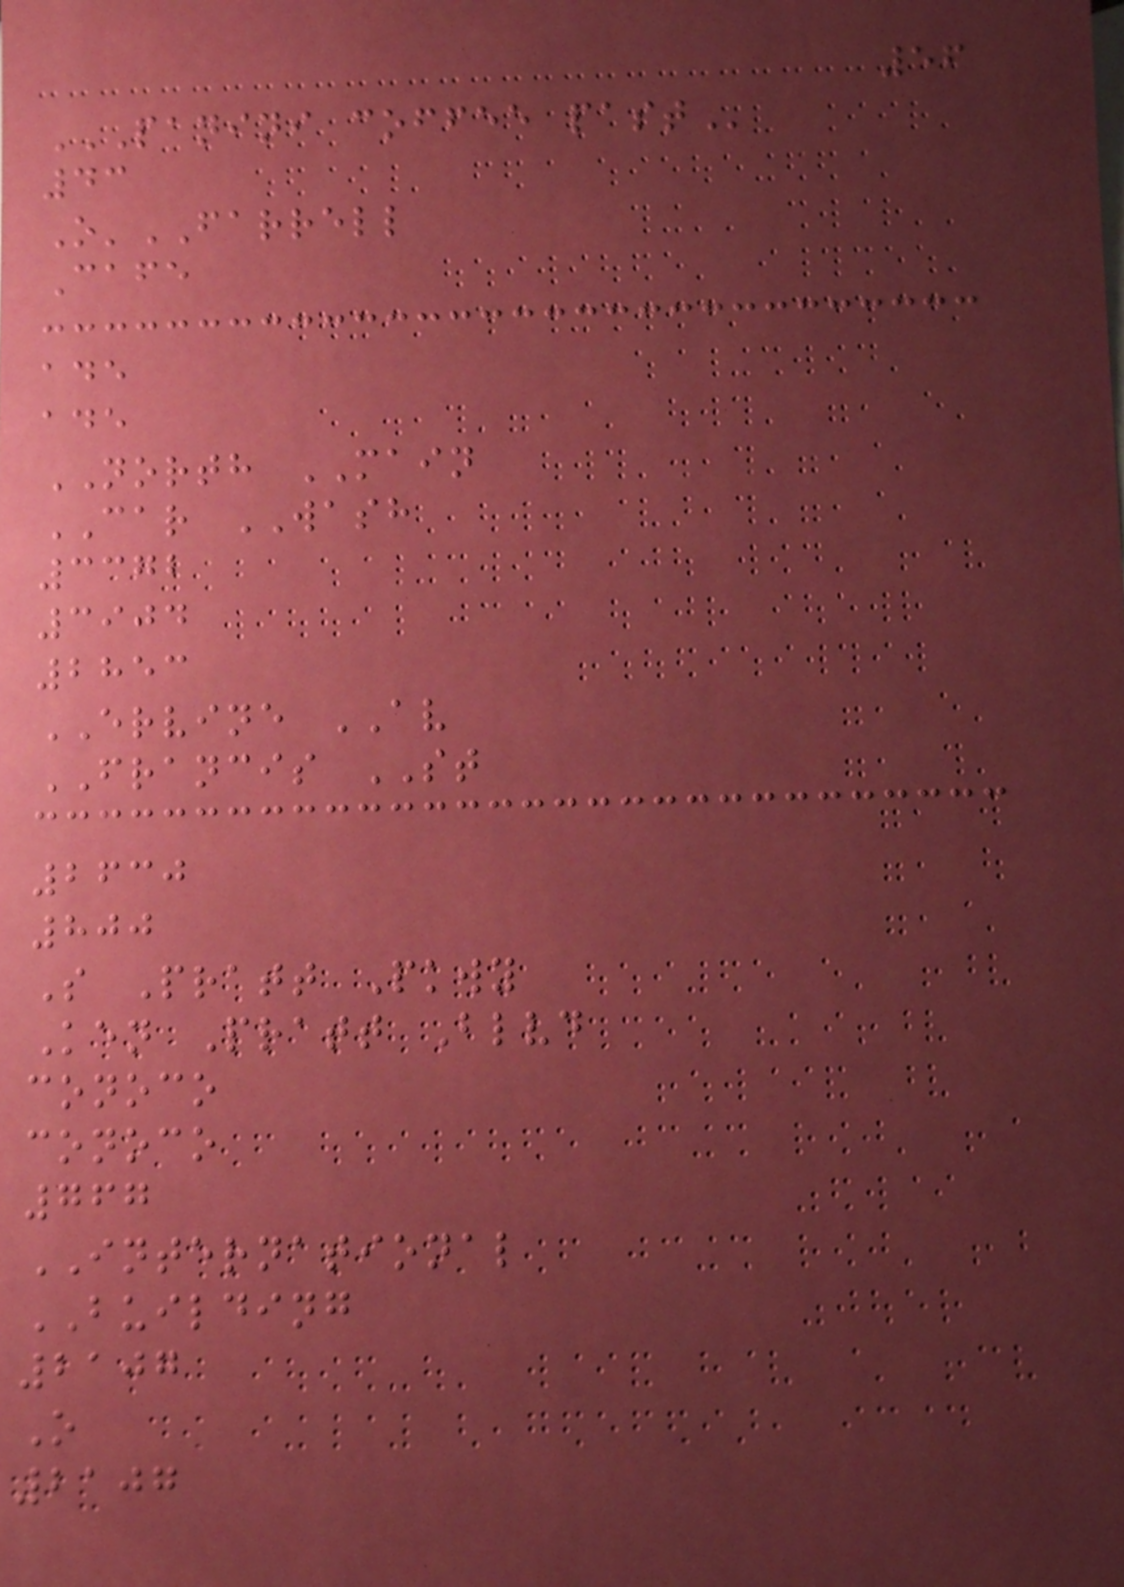56
PANINI COFFEE PAST
43
O'FARRELL
Cafe
ade
ade
NORTH MAIN
CAR WASH
3372
3904
2853
ERVINE AV
FRANCIS ST
2630
800
S Pratt Pkwy
Ken Pratt Blvd
conoco
conoco
767
INTERNATIONAL
BUILDING
2107
O
2107
